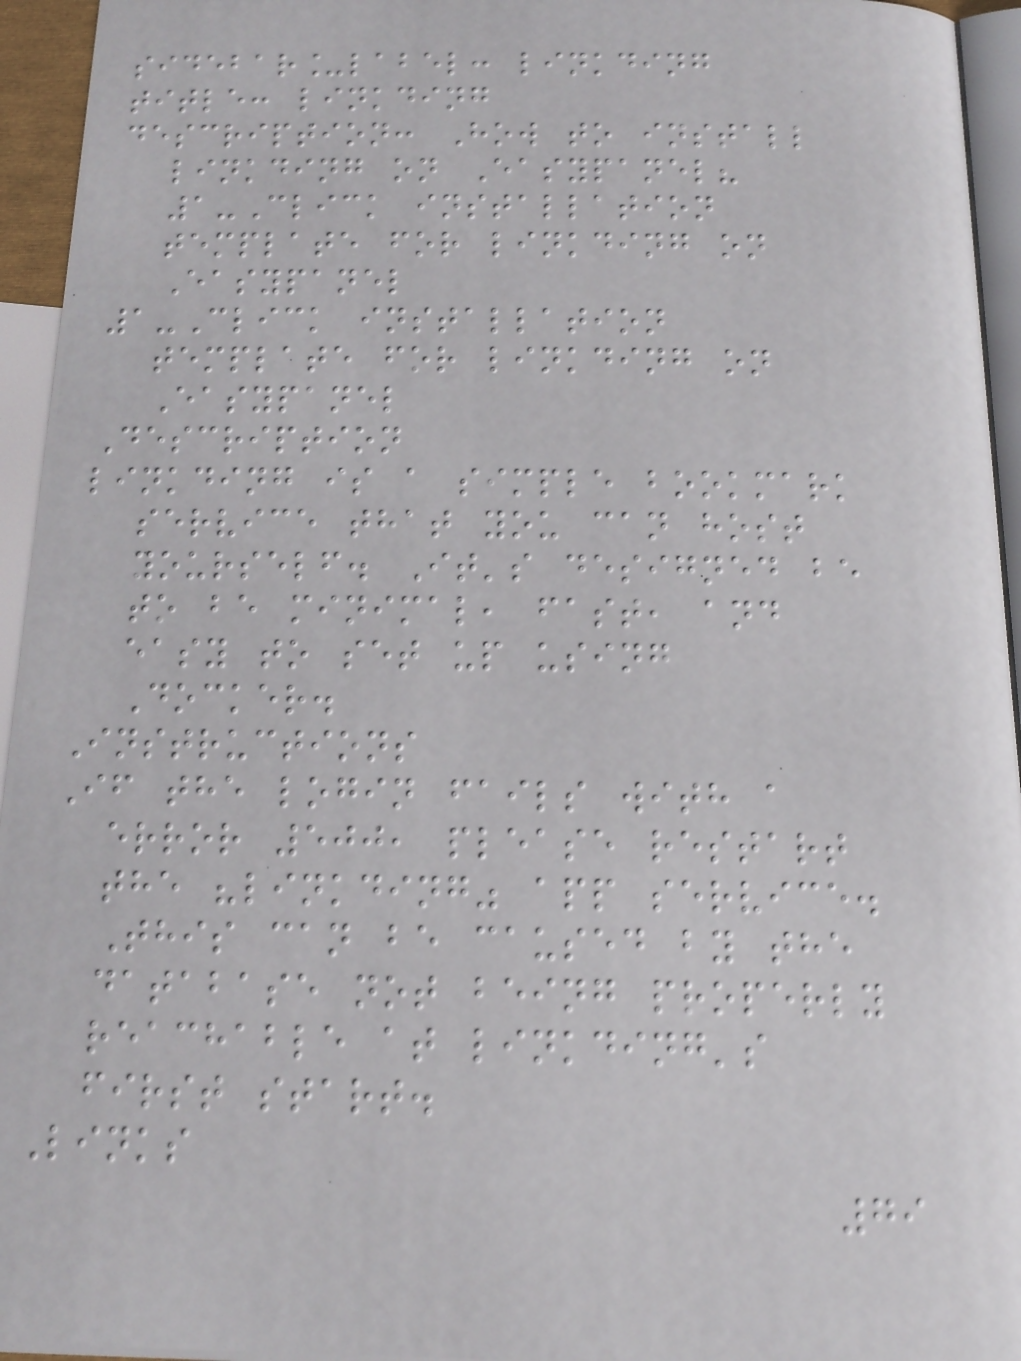sidebar_label: linkding
title: linkding
description: How to install
linkding on Easypanel?
1-Click installation
template for linkding on
Easypanel
1-Click installation
template for linkding on
Easypanel
Description
linkding is a simple bookmark
service that you can host
yourself. It's designed be
to be minimal, fast, and
easy to set up using
Docker.
Instructions
If the login fails with a
error 500, please restart
the "linkding" app service.
This can be caused by the
database not being properly
reachable at linkding's
first start.
Links
79
